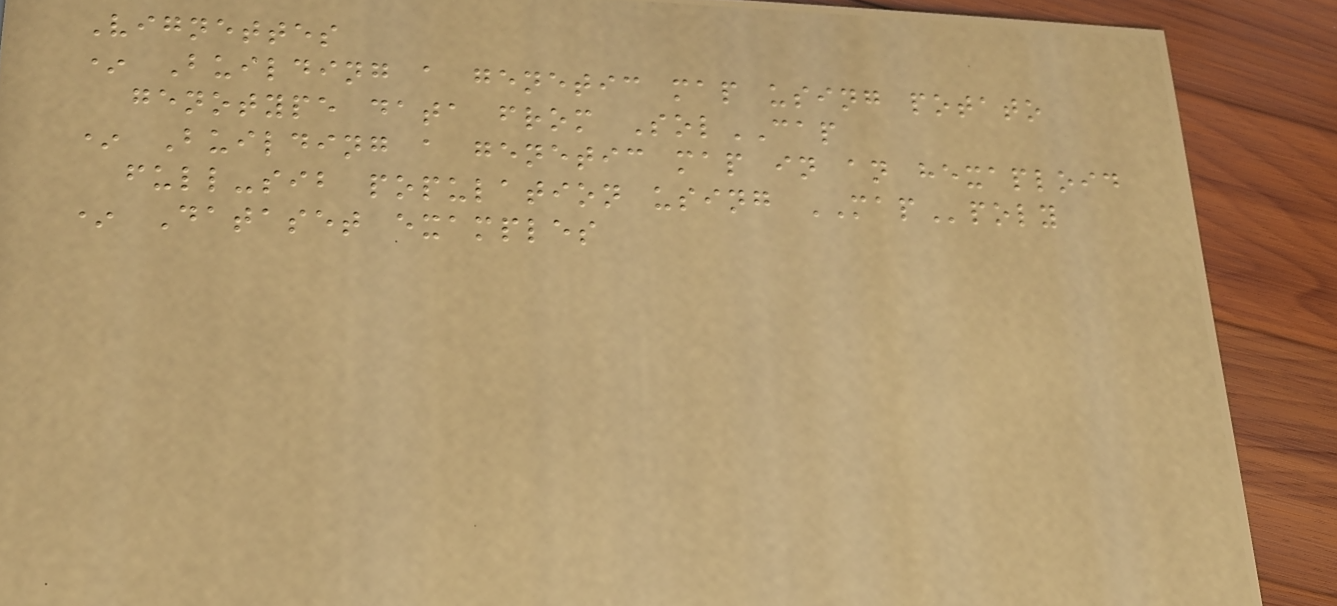Vignettes
* Building a genetic map using potato
genotype data from SolCAP
* Building a genetic map in an hexaploid
full-sib population using MAPpoly
* Dataset examples
